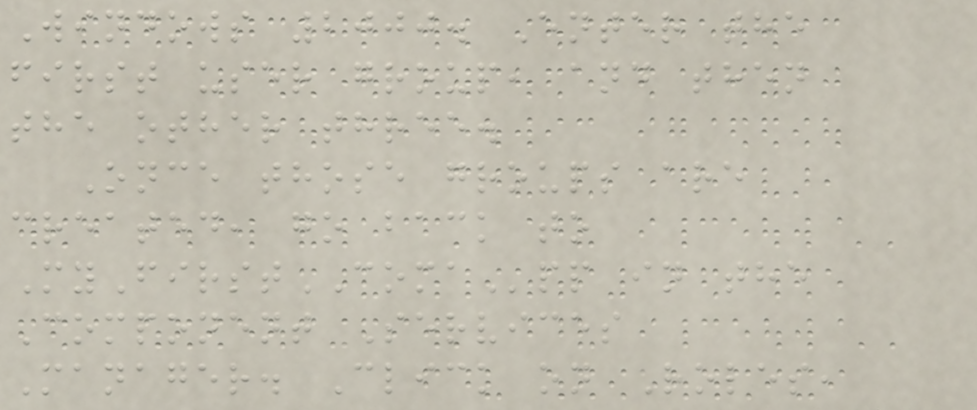Windows 2000. Enter the
first user group, and then
the other three.
Once those groups are
created, go back to
MyFirstCOMApp in the
Component Services
Manager. Click on Roles,
